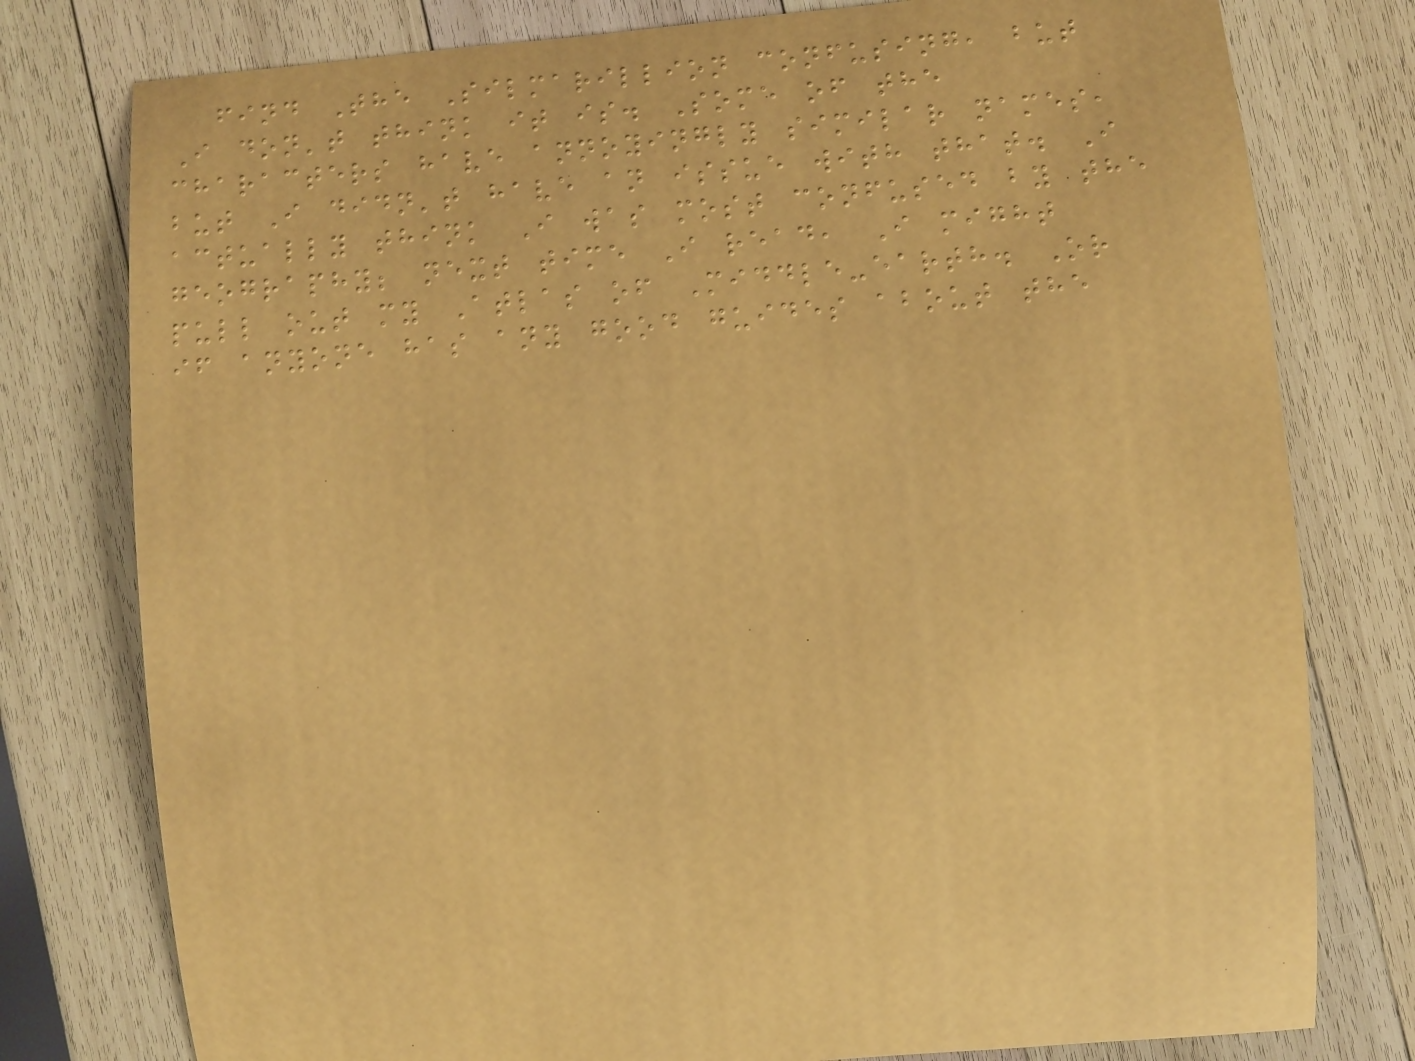find The Silmarillion confusing, but
I don't think it is. Some of the
characters have annoyingly similar names,
but I didn't have an issue with that. I
actually think I was most confused by the
geography; next time I read, I might
pull out my Atlas of Middle-earth. Or
if anyone has any good guides about the
